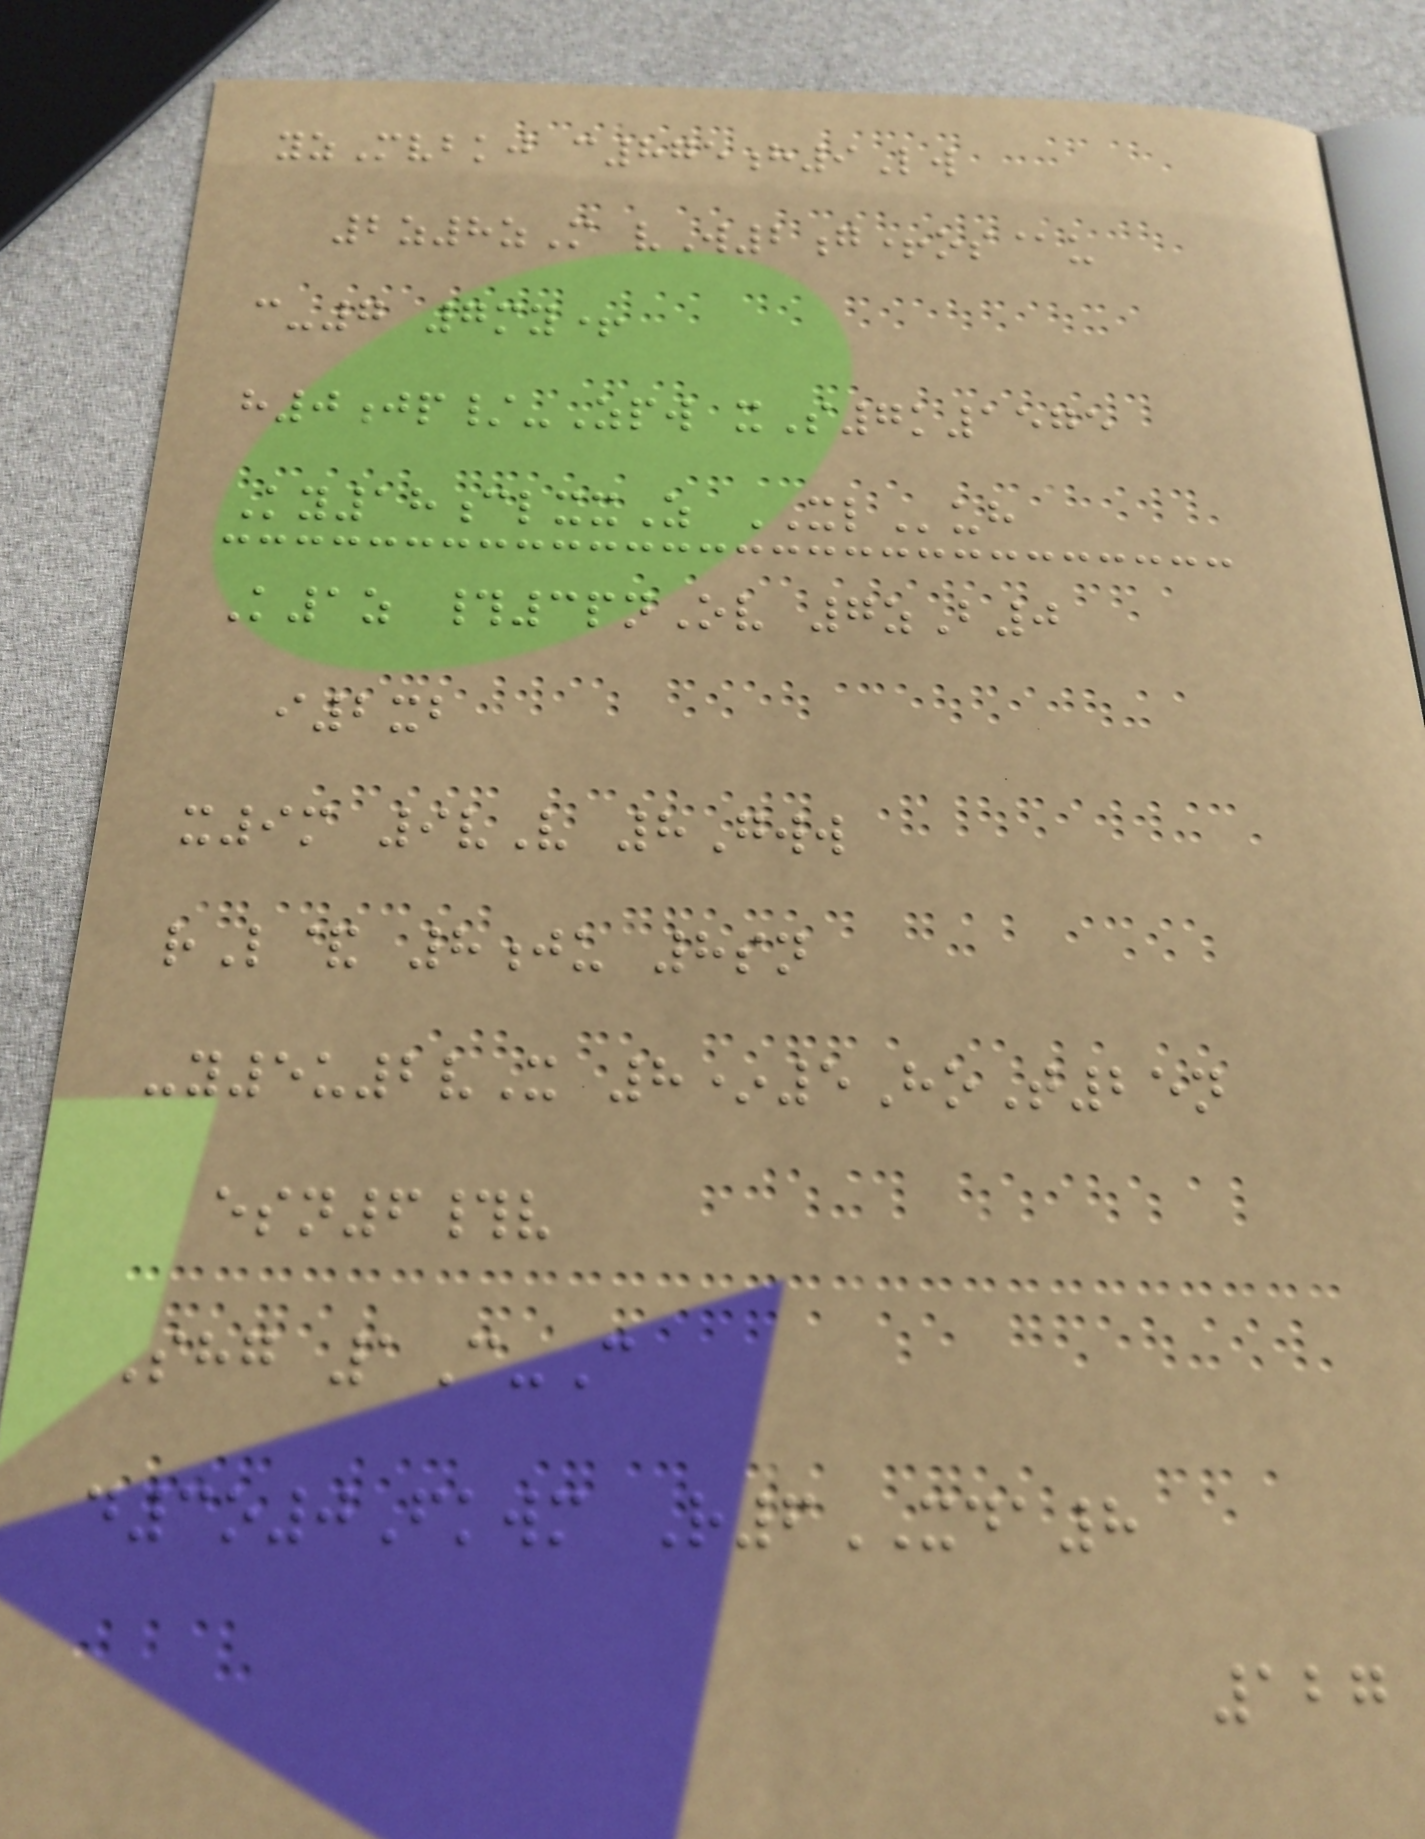yzMvbkj c875h9Lw
2z8zM vW2g+os@u
c-7 7my+
h0jp/-Zpw xS7k1575
Ky18clxxZ XLuh
K1z #3pnOv 7zB0
i2xb
x9m 9vV 8Gww
rL& 8ju 8sn
-y5u2vX 8*5HoT25n
esn6#v
Shg 1C-C
d3o0Fkwm R6XDA8
127
